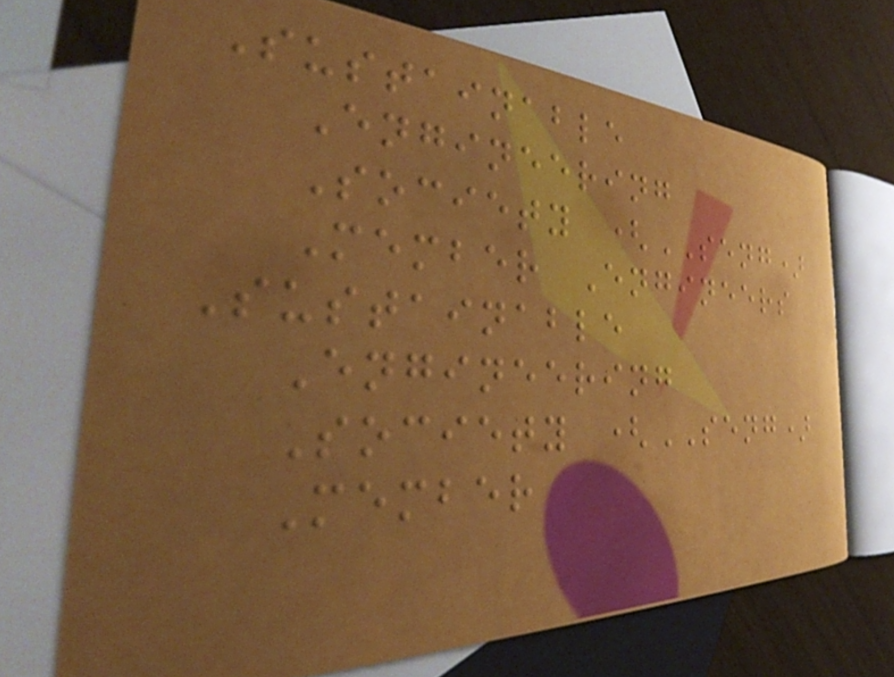Sustainable
Engineering
Society (SENG)
Member Engineers
Sustainable
Engineering
Society (SENG)
Member
